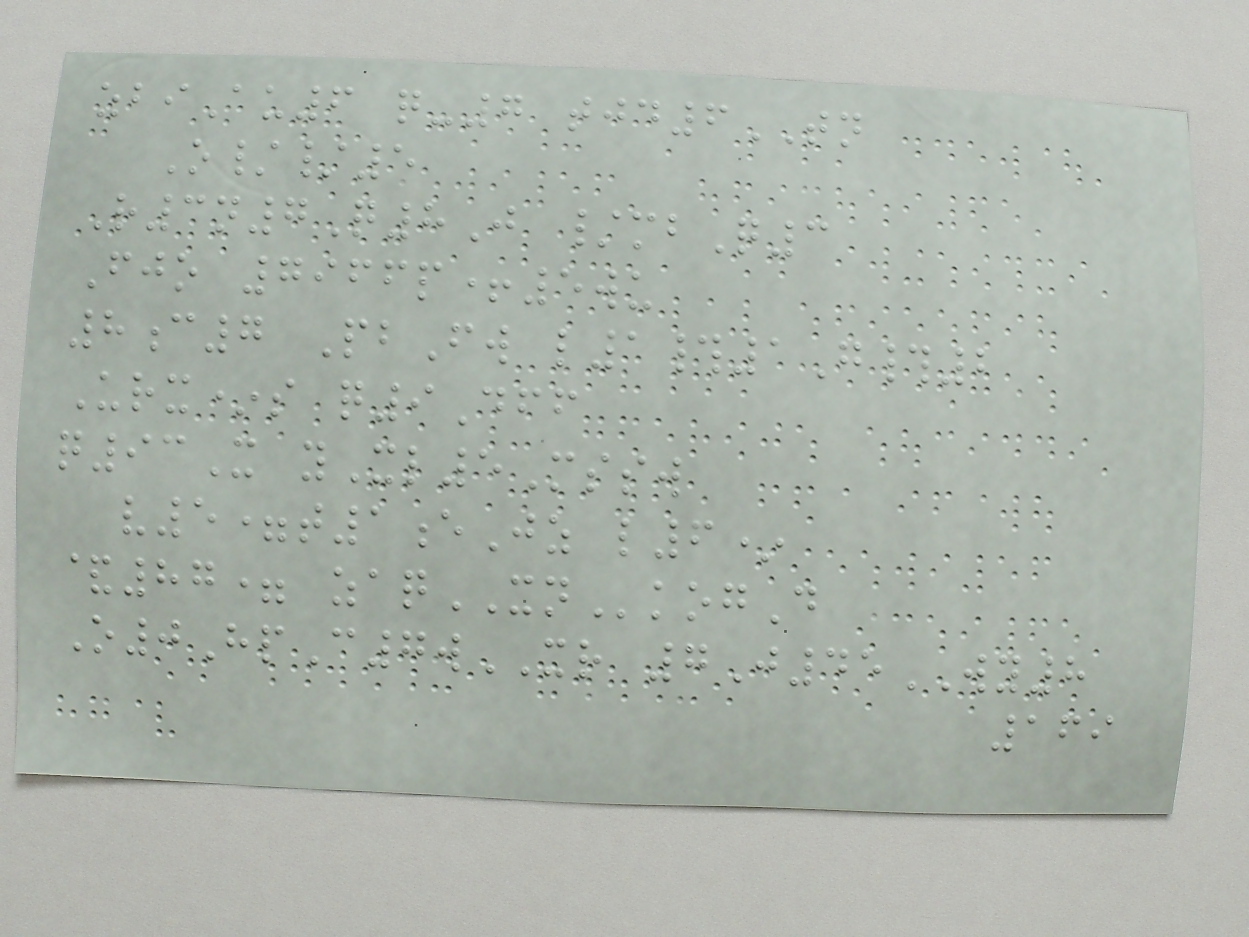zbiAu6 q-7 tjd6TN
O//5
R3n7Q8J /mbQ3
Fjo 7966p+5wu
8c7 PbFw l1#1G#2
Urx*s q9Dff
q93X yXl5Mssw
v5=t1eJz l6*
&87= zaqXNkogD
O0HpC7wXR 7J45WY8
169
